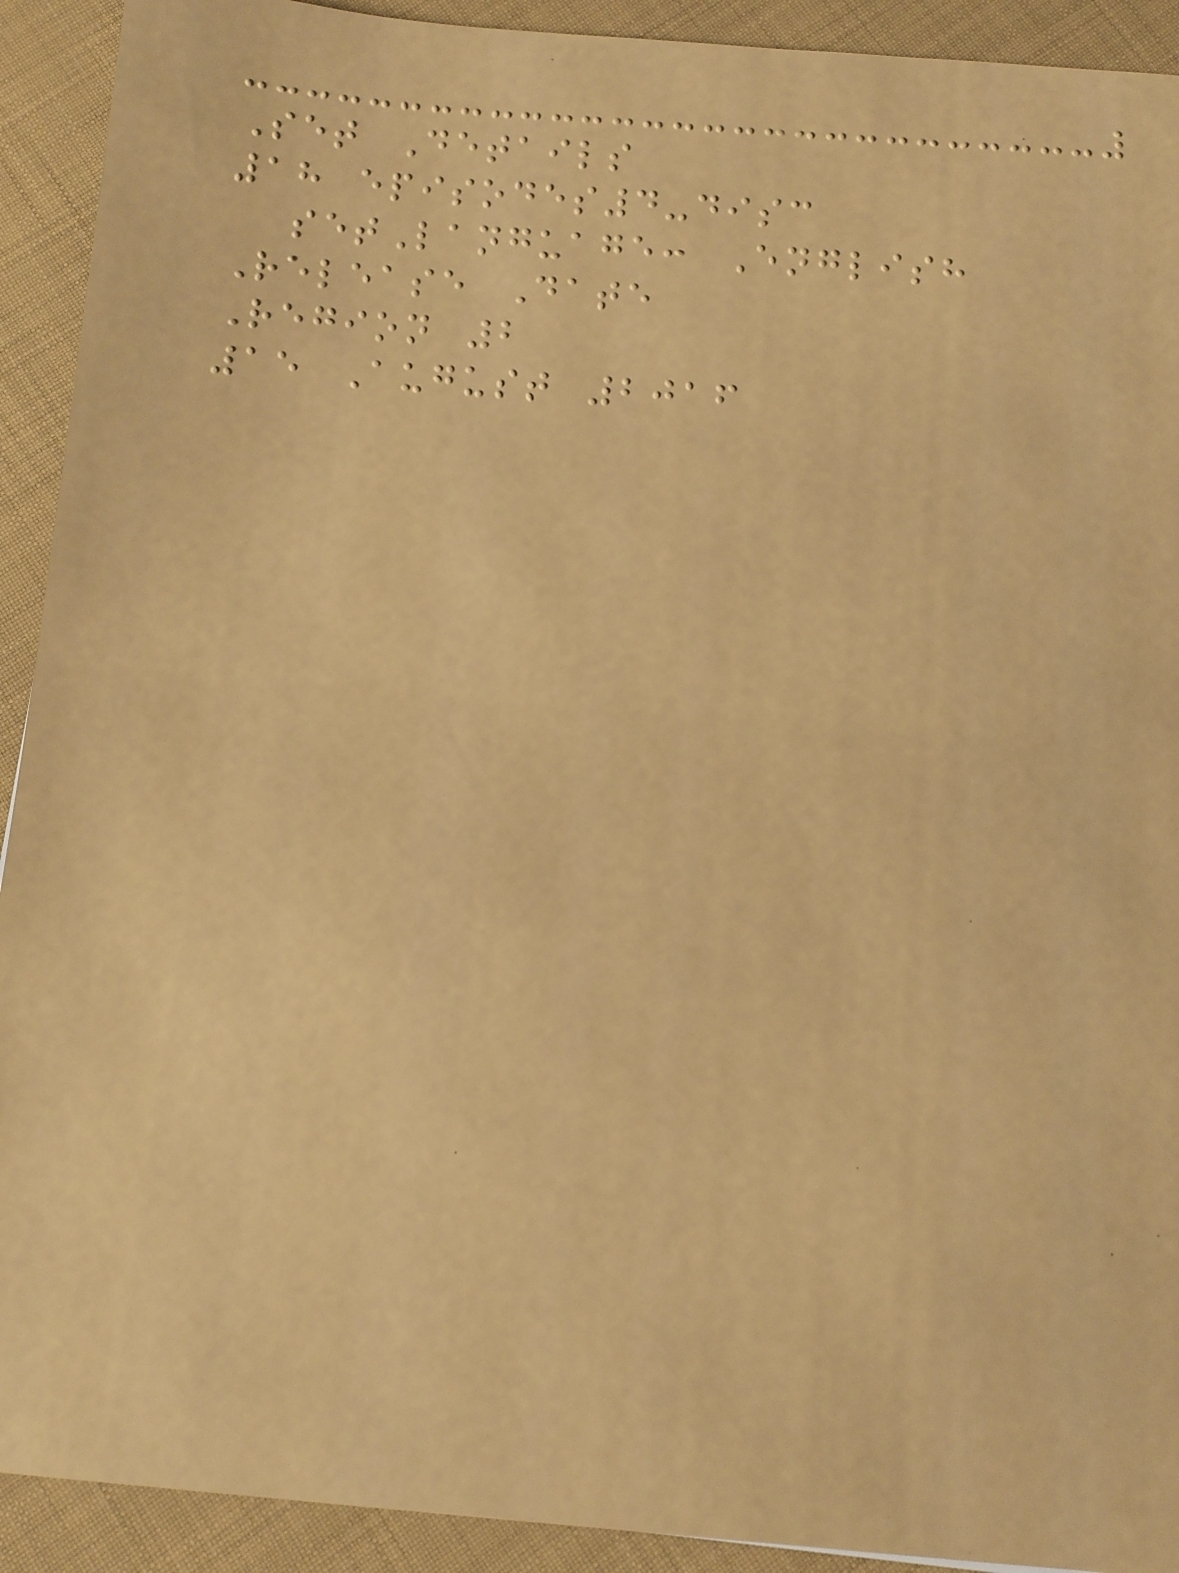Set Details
18 episodes4-disc
setLanguage: English
Release Date
Region 2
15 August 2016
